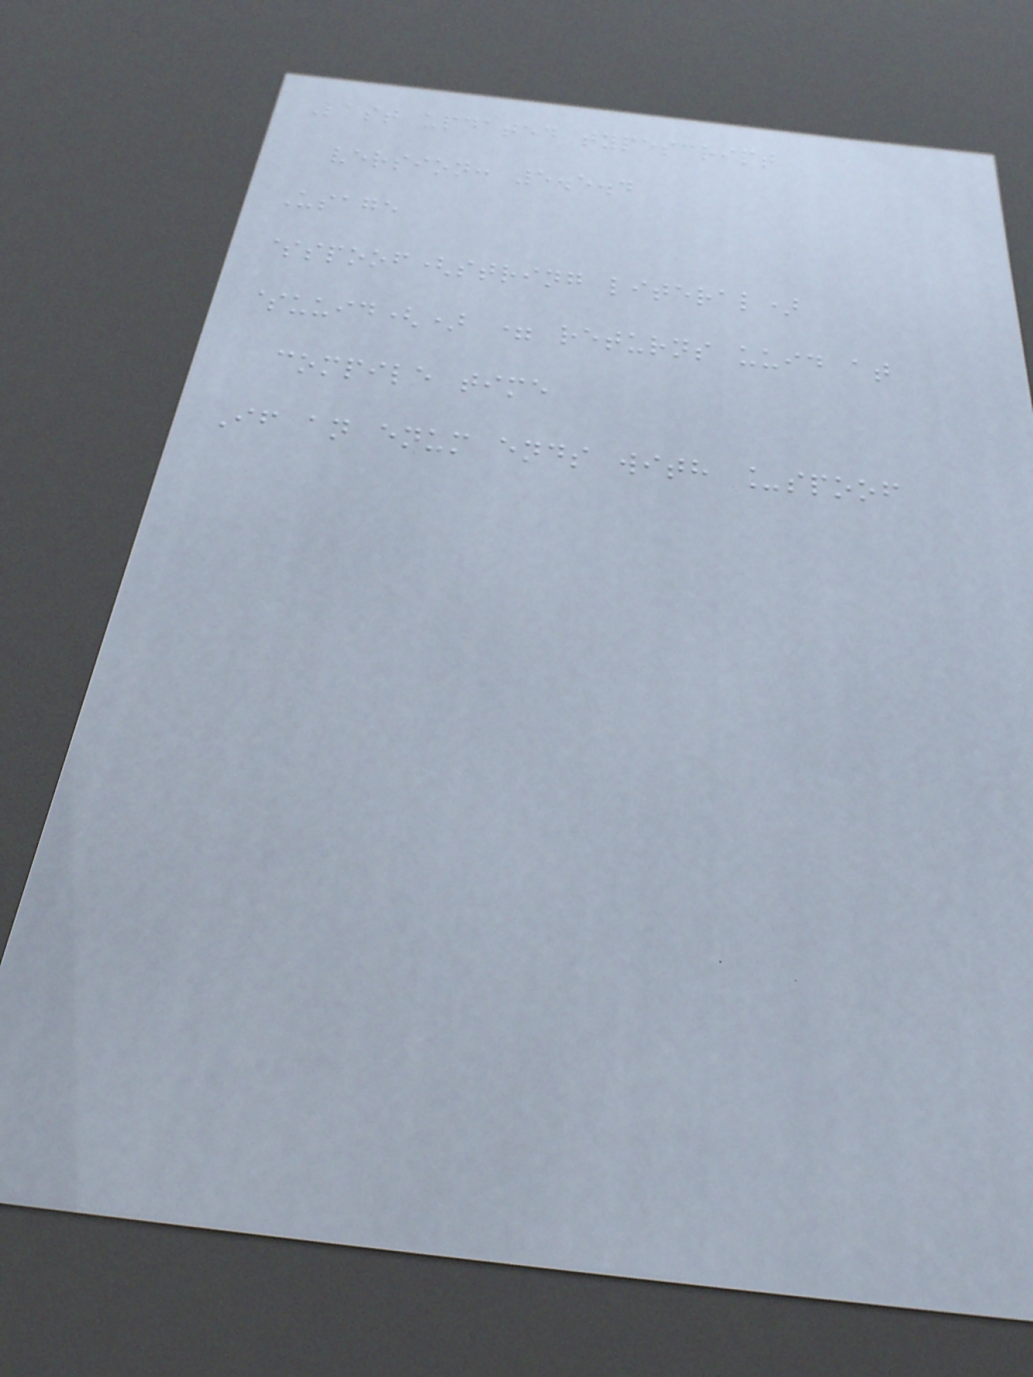Last updated typescript
version: 5.5.4
Usage
$spoof(string literal)
$uuid() = returns uuid at
compile time
If an enum ends with _spoof
